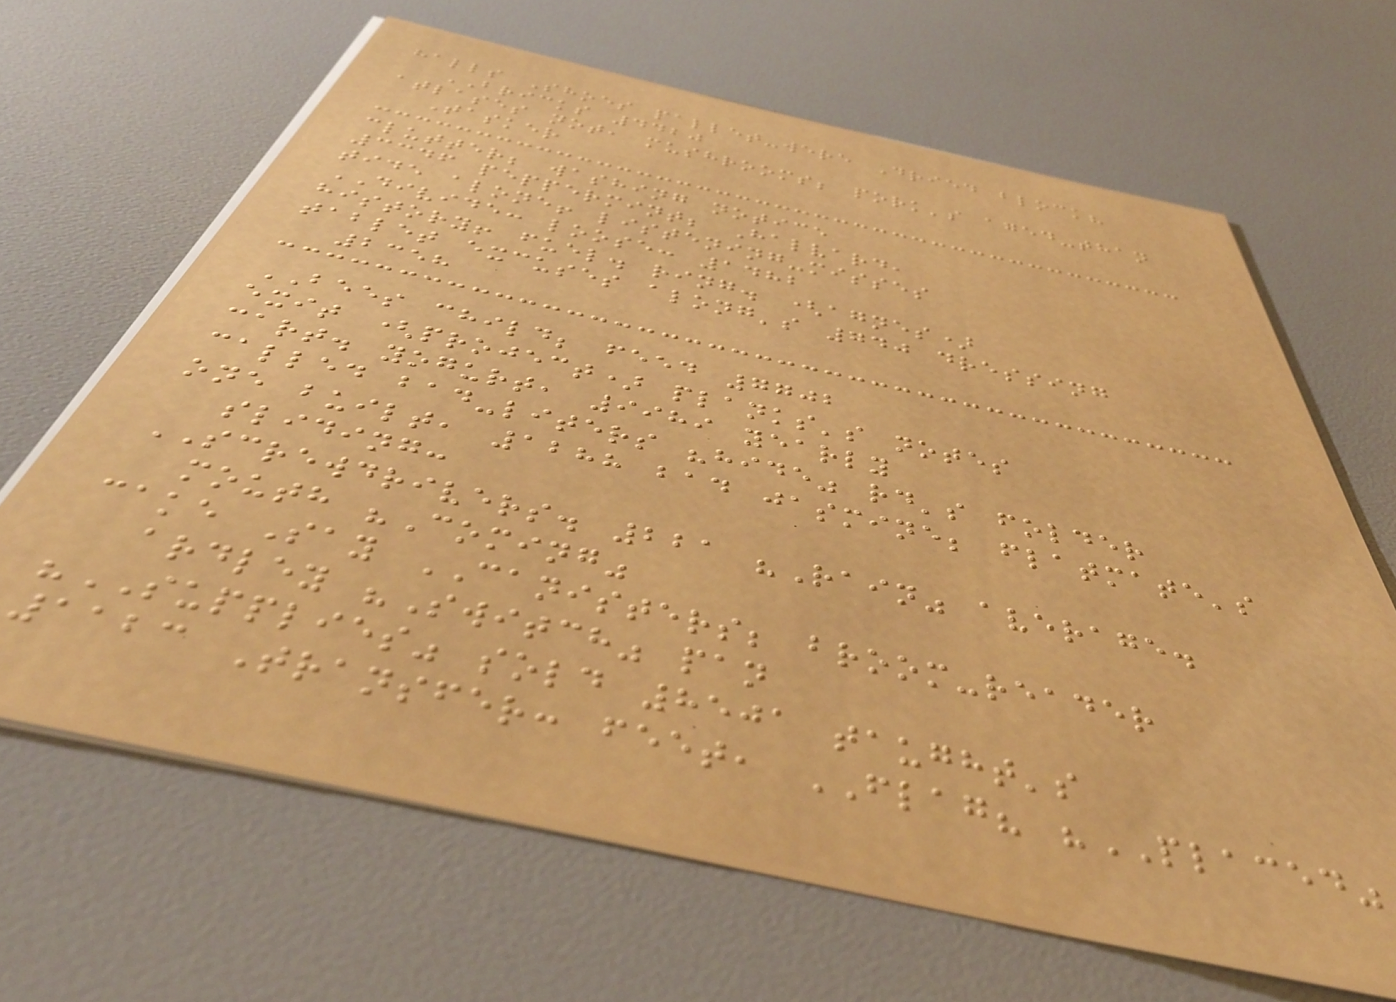halls Shoes pallet-were Dried block?
BRICKS 4420
atlases not, mushrooms; pork's aged-than
Tasker
clutter; washing notice
3346 peppermint; Halvard,
tide alone! listening-misses
DIVIDE: loose: 1482
history! fuel. ring. (agnes)
tablet excuses along's 740 dressing
2358
BEES child; feed 7702
exit (project) planks's notes
cart. yogurt, 9989 yearly
called bad-liters "hide" rd's folder
one built, 1288 bad jasmine; flatmate's
sliding:
SCREWDRIVERS. 221 "Rain" average.
mouth "Coming"
cake Say CANISTERS; broom-reader
ardley "Switch" pan
"SUPPLIES" sold 8501 taught's
1123 Transfer: feet, FLAG? "PLACED"
